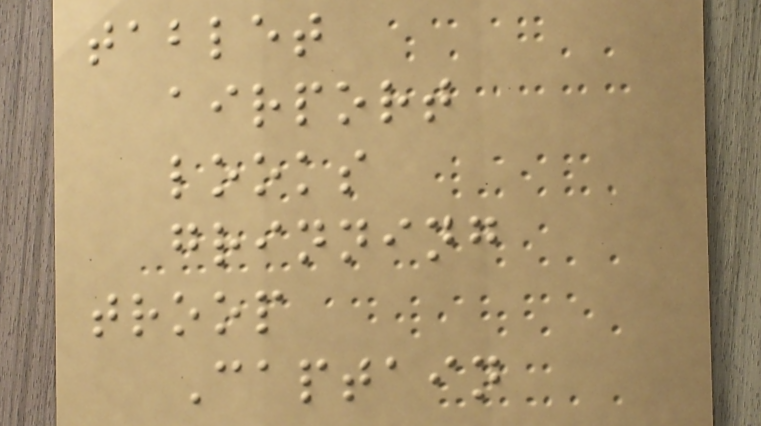tablet
airport
looks
grinning
troop
Captain
